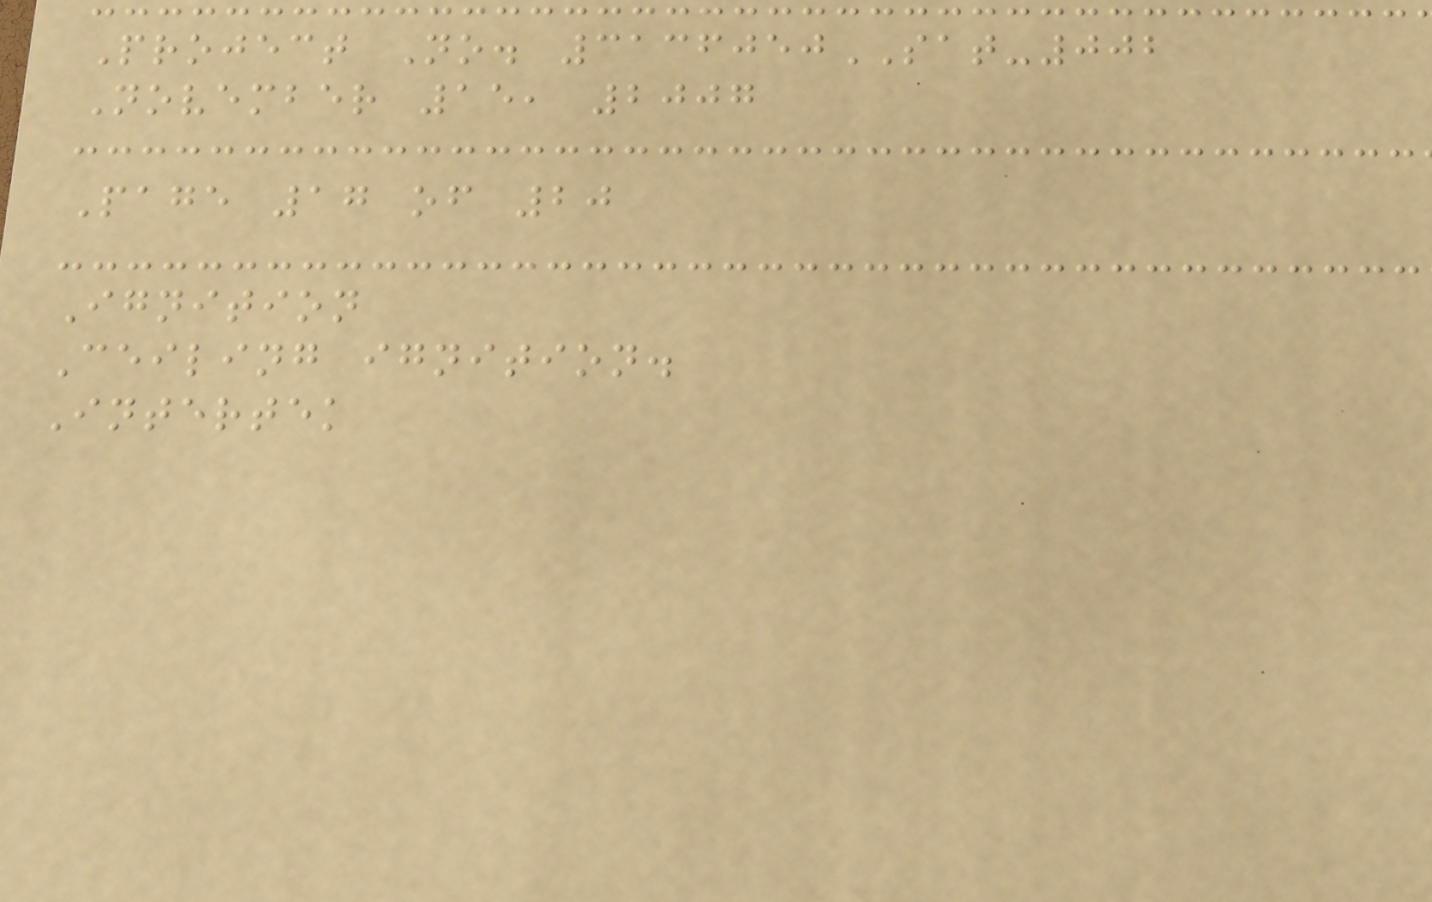Project No. 3136050SAT-002
November 15, 2007
Page 17 of 20
Ignition
Ceiling ignition.
Intertek
